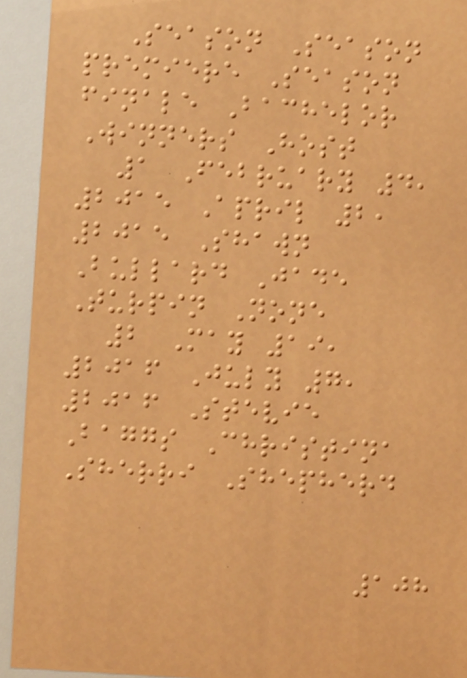Season Season
premiere Season
finale Bachelor
Winners Host
1 February 4,
2015 April 2,
2015 Shawn
Bullard Jade
Turpin None
2 May 19,
2016 July 7,
2016 Stevie
Baggs Christina
Sherri Shepherd
108
